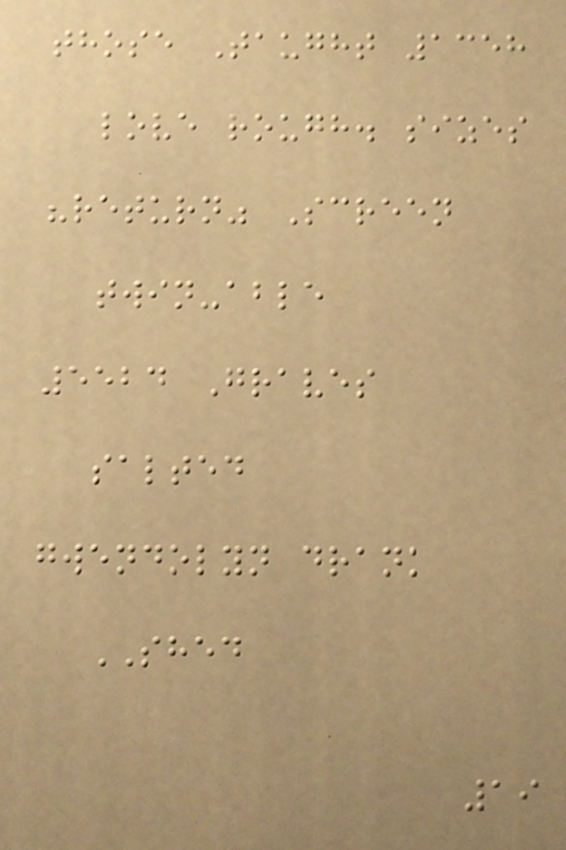those Taught 1358
love rough. sizes
"return" Screen
twin-able
5524 Graves
salted
gwendolyn drank
SHED
19
